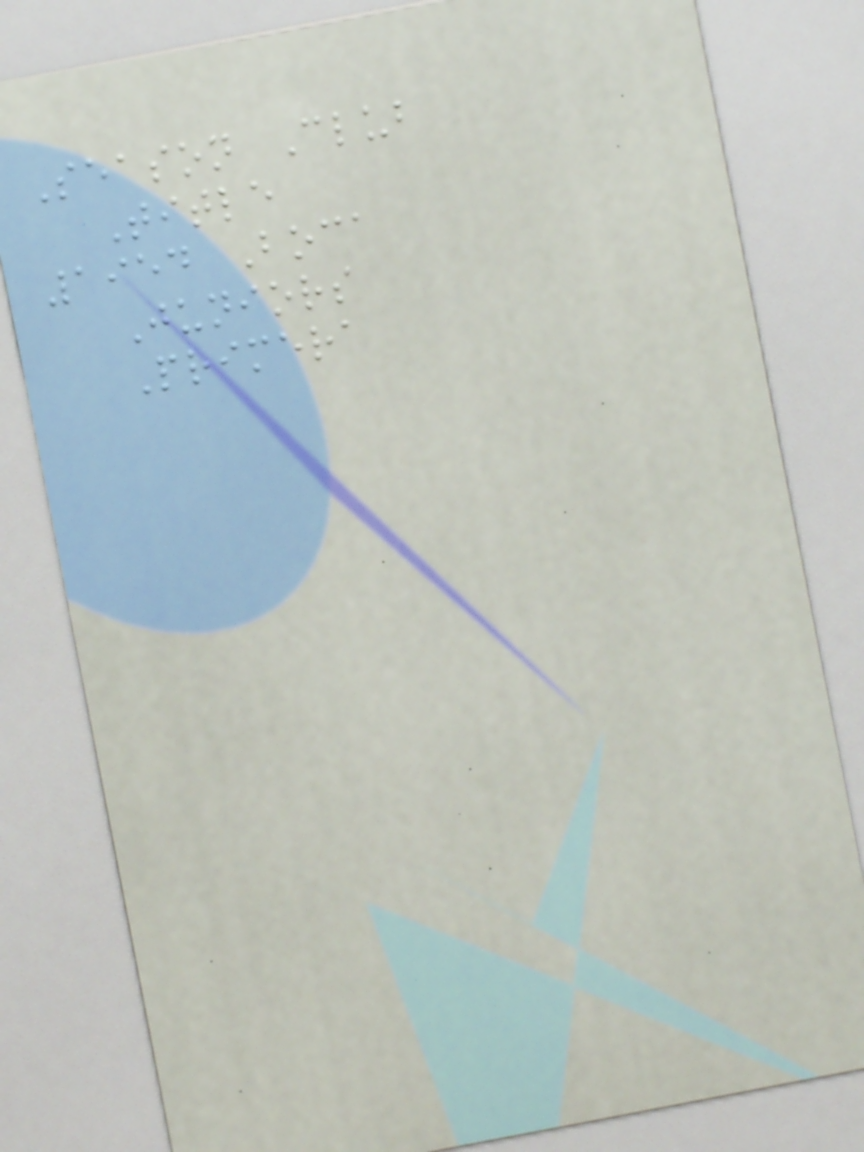Season Club
Title
1954 Boca
Juniors
Primera
